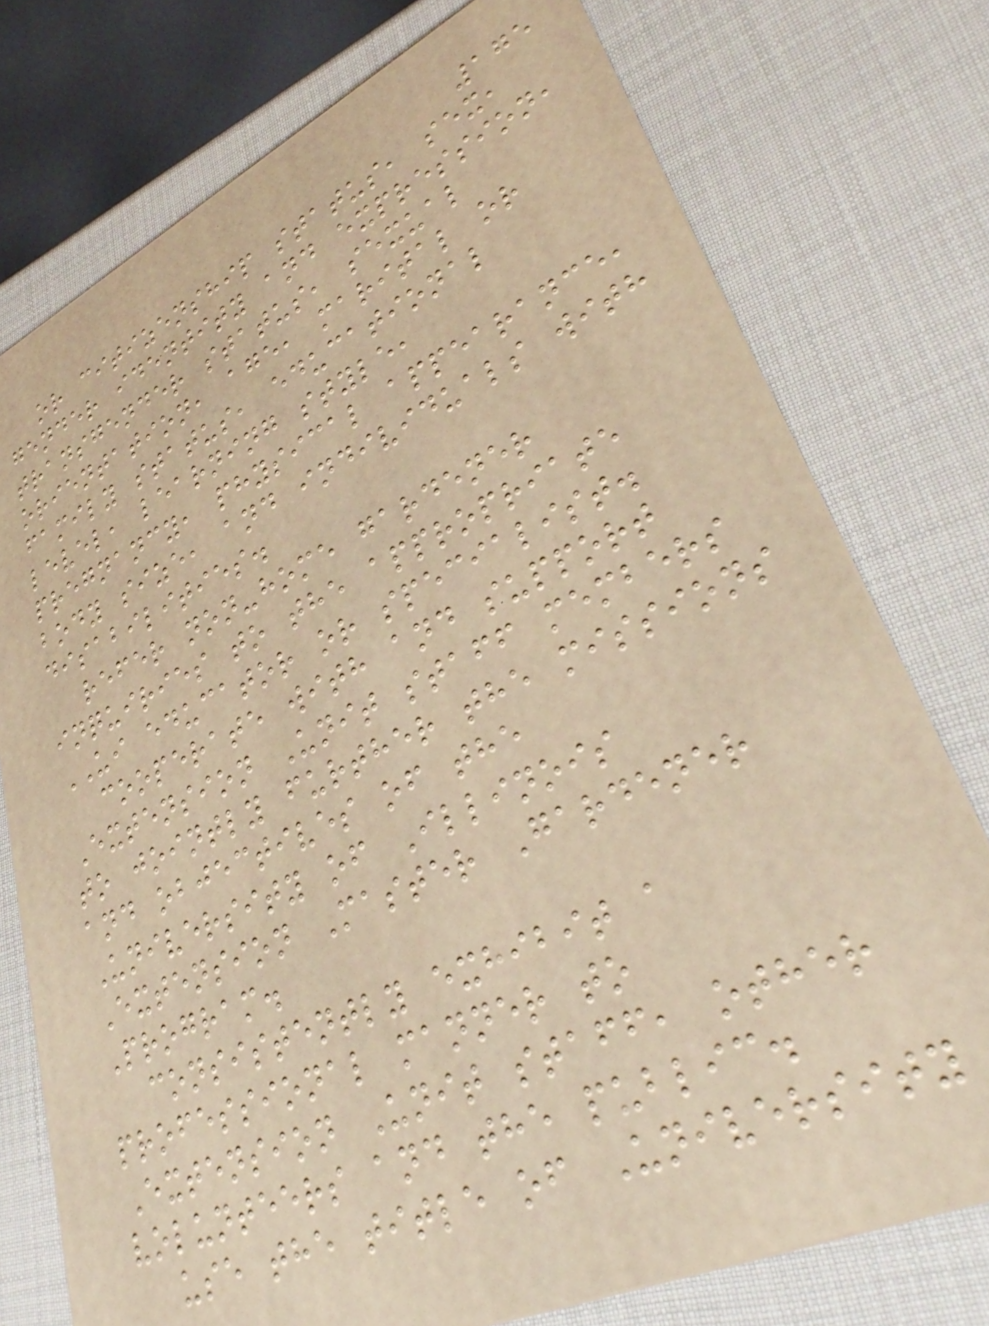175
or citizenship status, sex,
gender identity and expression,
transgender status, sexual
orientation, age, marital or
family status, educational
level, learning style,
pregnancy, physical appearance,
body size, and individuals with
disabilities.
refer non-home gardener
inquiries to the appropriate
UI educator or specialist.
cooperate with and support
Extension Unit staff members
to jointly further the missions
and objectives of the
University of Illinois
Extension Master Gardener
Program.
consistently exhibit a
professional manner to
Extension Unit staff, other
volunteers and the public.
use the title of University
